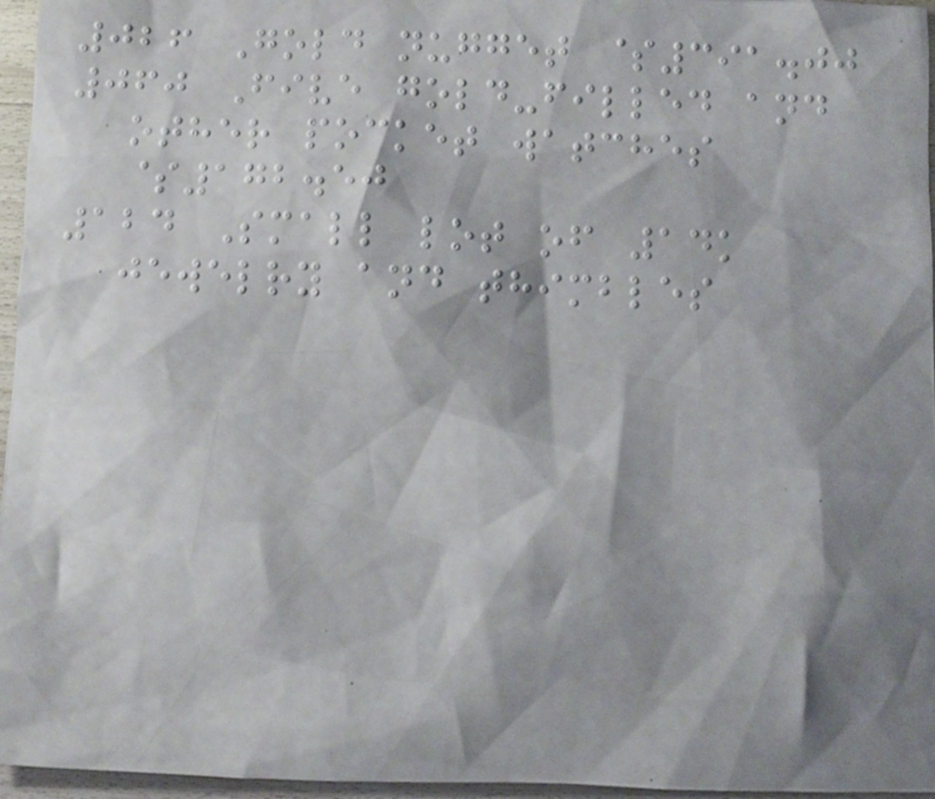026 Gold nugget $391.00
060 Five gold-filled and
other pocket watches
$172.50
124 Small lot of 14k
jewelry and thimbles
